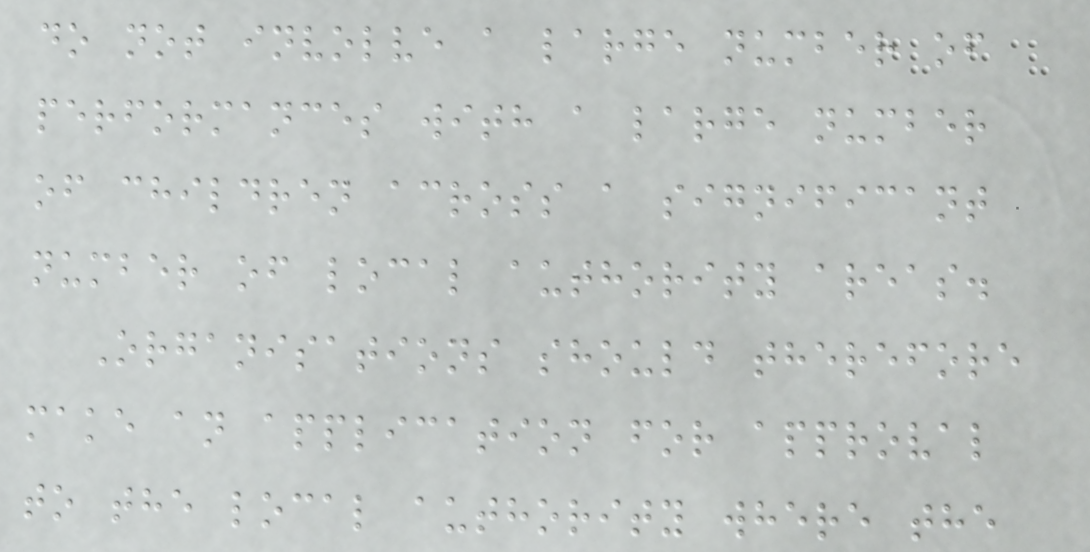do not involve a large number of
performances with a large number
of children across a significant
number of local authority areas.
Organisations should therefore
make an application for approval
to the local authority where the
